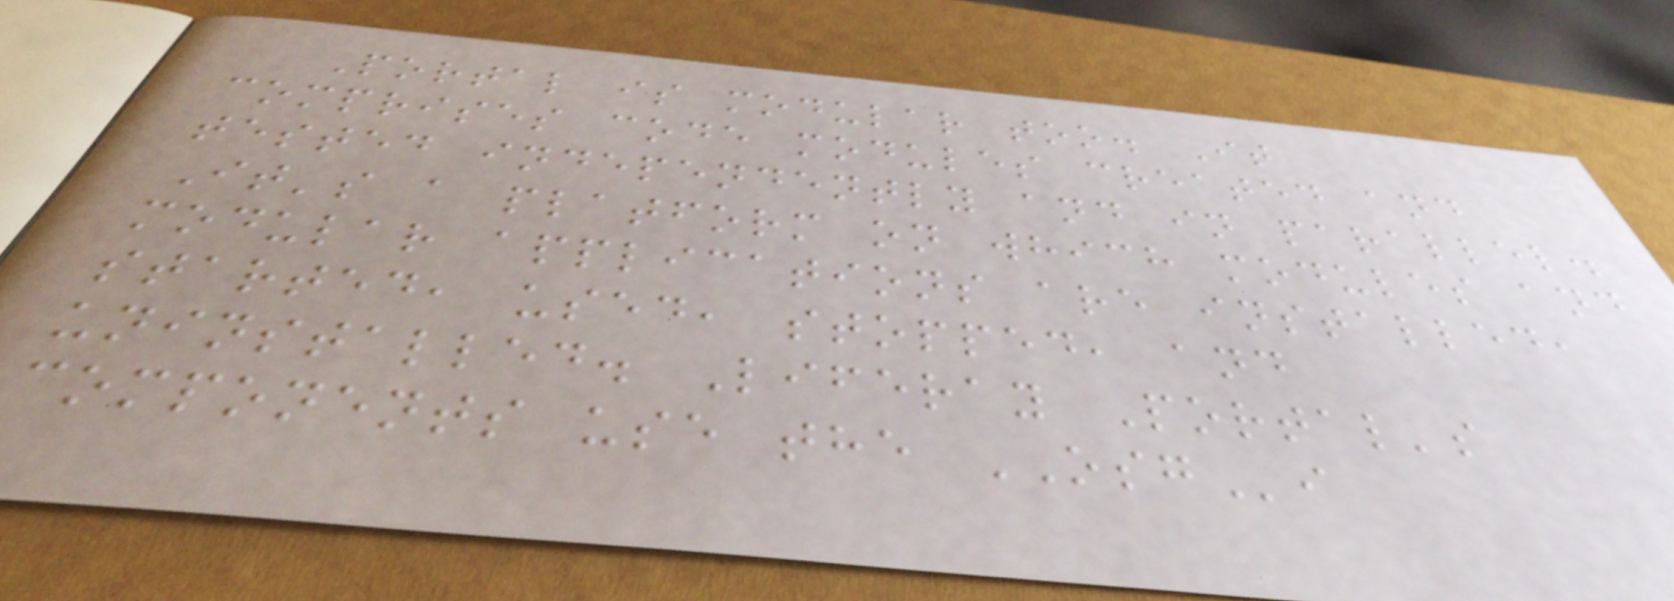Portal is modular too. It
comprises code modules created and
tested independently and in parallel.
It's a platform on which modules and
modular applications are installed,
started, used, stopped, and
uninstalled. Liferay Portal's
components use the OSGi
